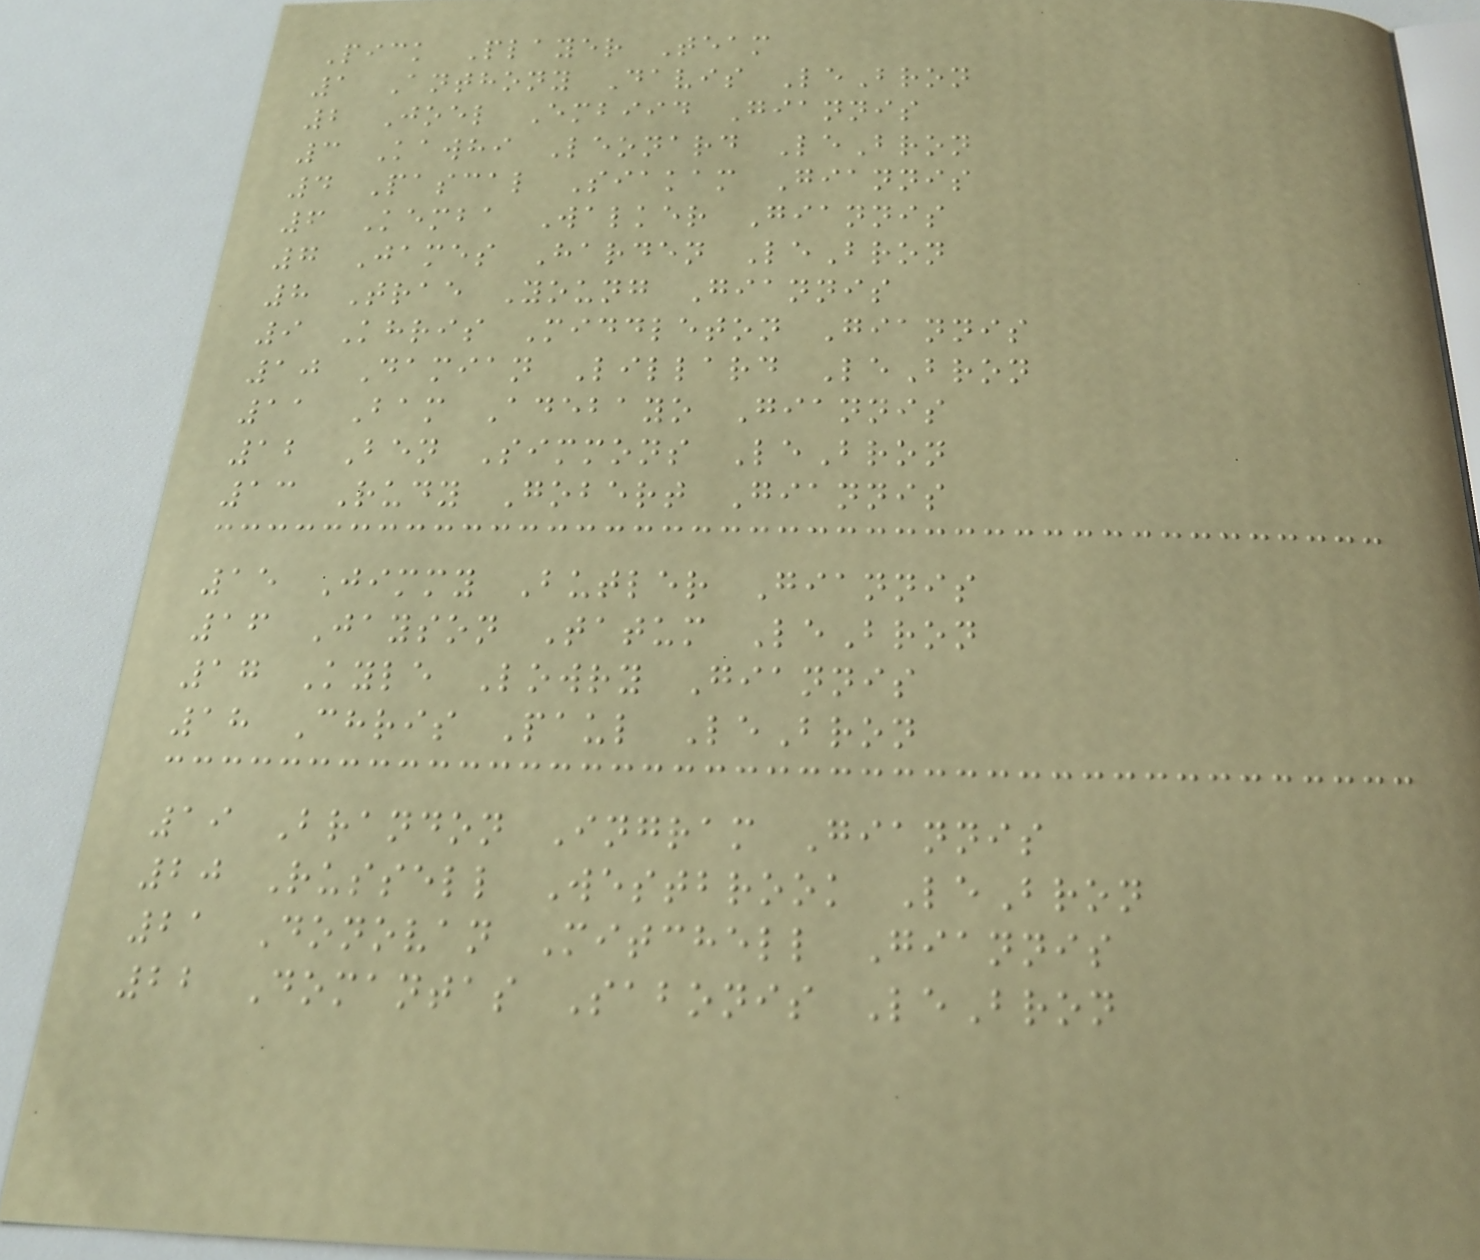Pick Player Team
1 Anthony Davis LeBron
2 Joel Embiid Giannis
3 Kawhi Leonard LeBron
4 Pascal Siakam Giannis
6 Kemba Walker Giannis
7 James Harden LeBron
8 Trae Young Giannis
9 Khris Middleton Giannis
10 Damian Lillard LeBron
11 Bam Adebayo Giannis
12 Ben Simmons LeBron
13 Rudy Gobert Giannis
15 Jimmy Butler Giannis
16 Jayson Tatum LeBron
17 Kyle Lowry Giannis
18 Chris Paul LeBron
19 Brandon Ingram Giannis
20 Russell Westbrook LeBron
21 Donovan Mitchell Giannis
22 Domantas Sabonis LeBron
